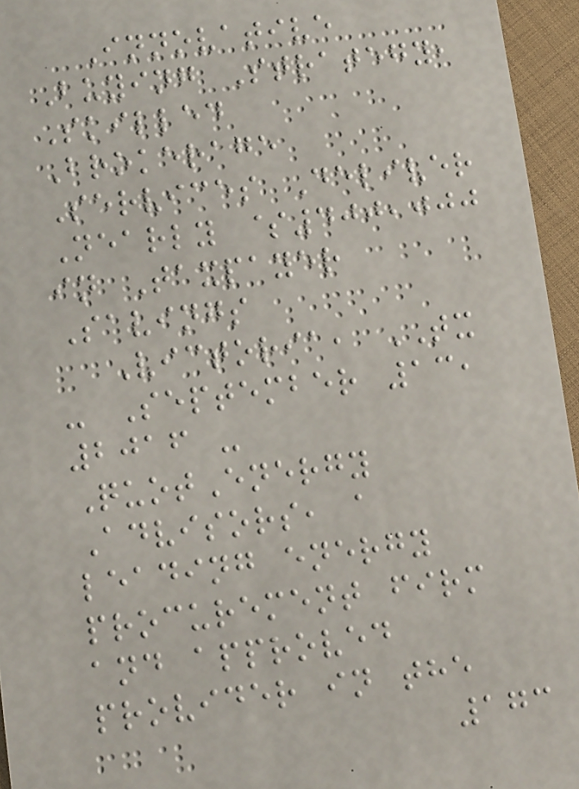Innovative
Buying Strategy,
Skilled
Brokerage
Services Deliver
Nearly $400,000
in Taxpayer
Savings
Victoria, TX
- September 13,
2016 -
QuotEnergy
Advisors, a
leading energy
procurement firm
and approved
provider in the
173
